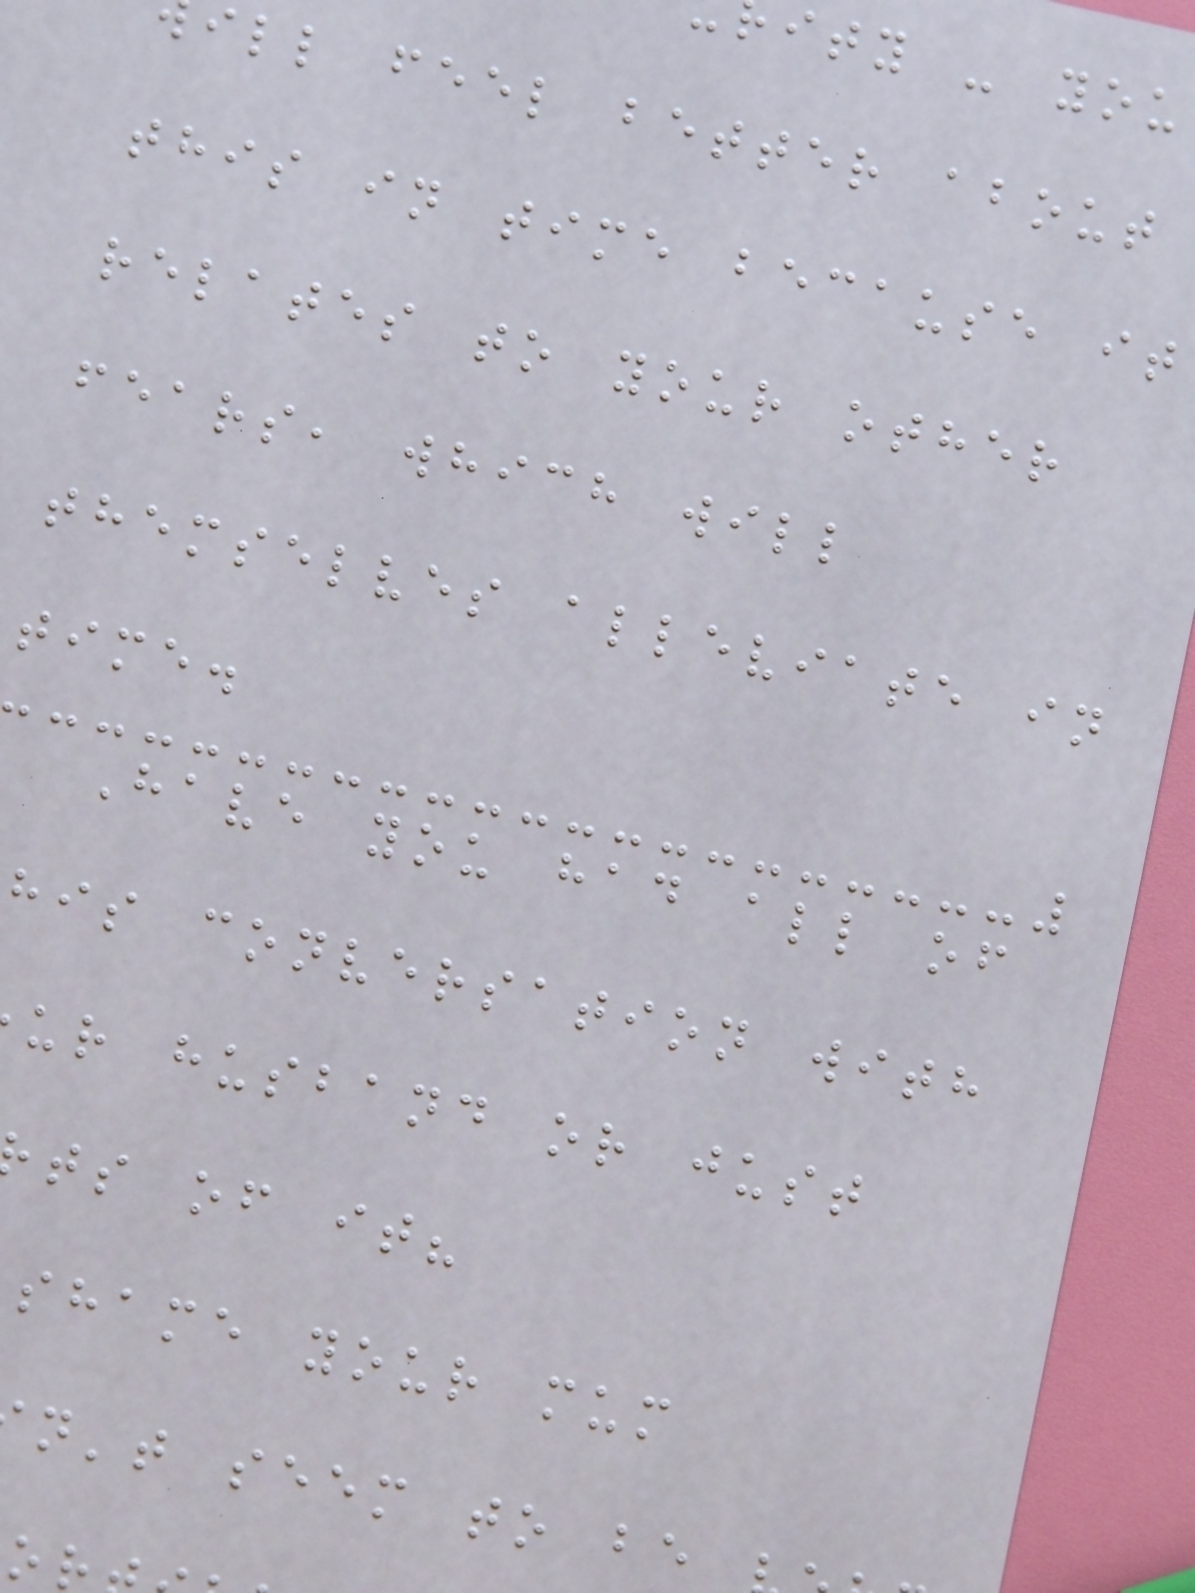ity - you
ill feel better about
this in time because it
relates to your other
fears, which will
themselves alleviate in
time.
Have you had all of
his conversation with
ur husband or just
ts of it?
shame your mum
n't seem to be
